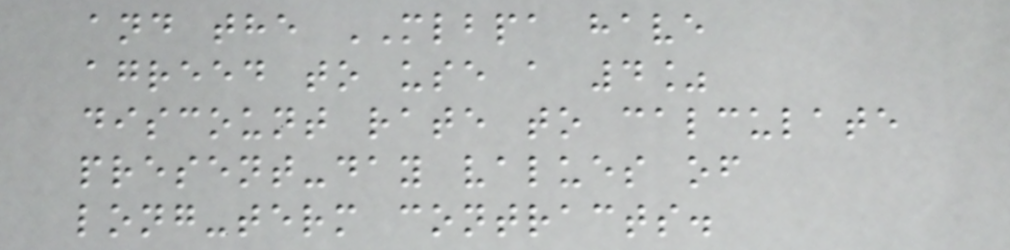and the MLBPA have
agreed to use a 4%
discount rate to calculate
present-day values of
long-term contracts.
